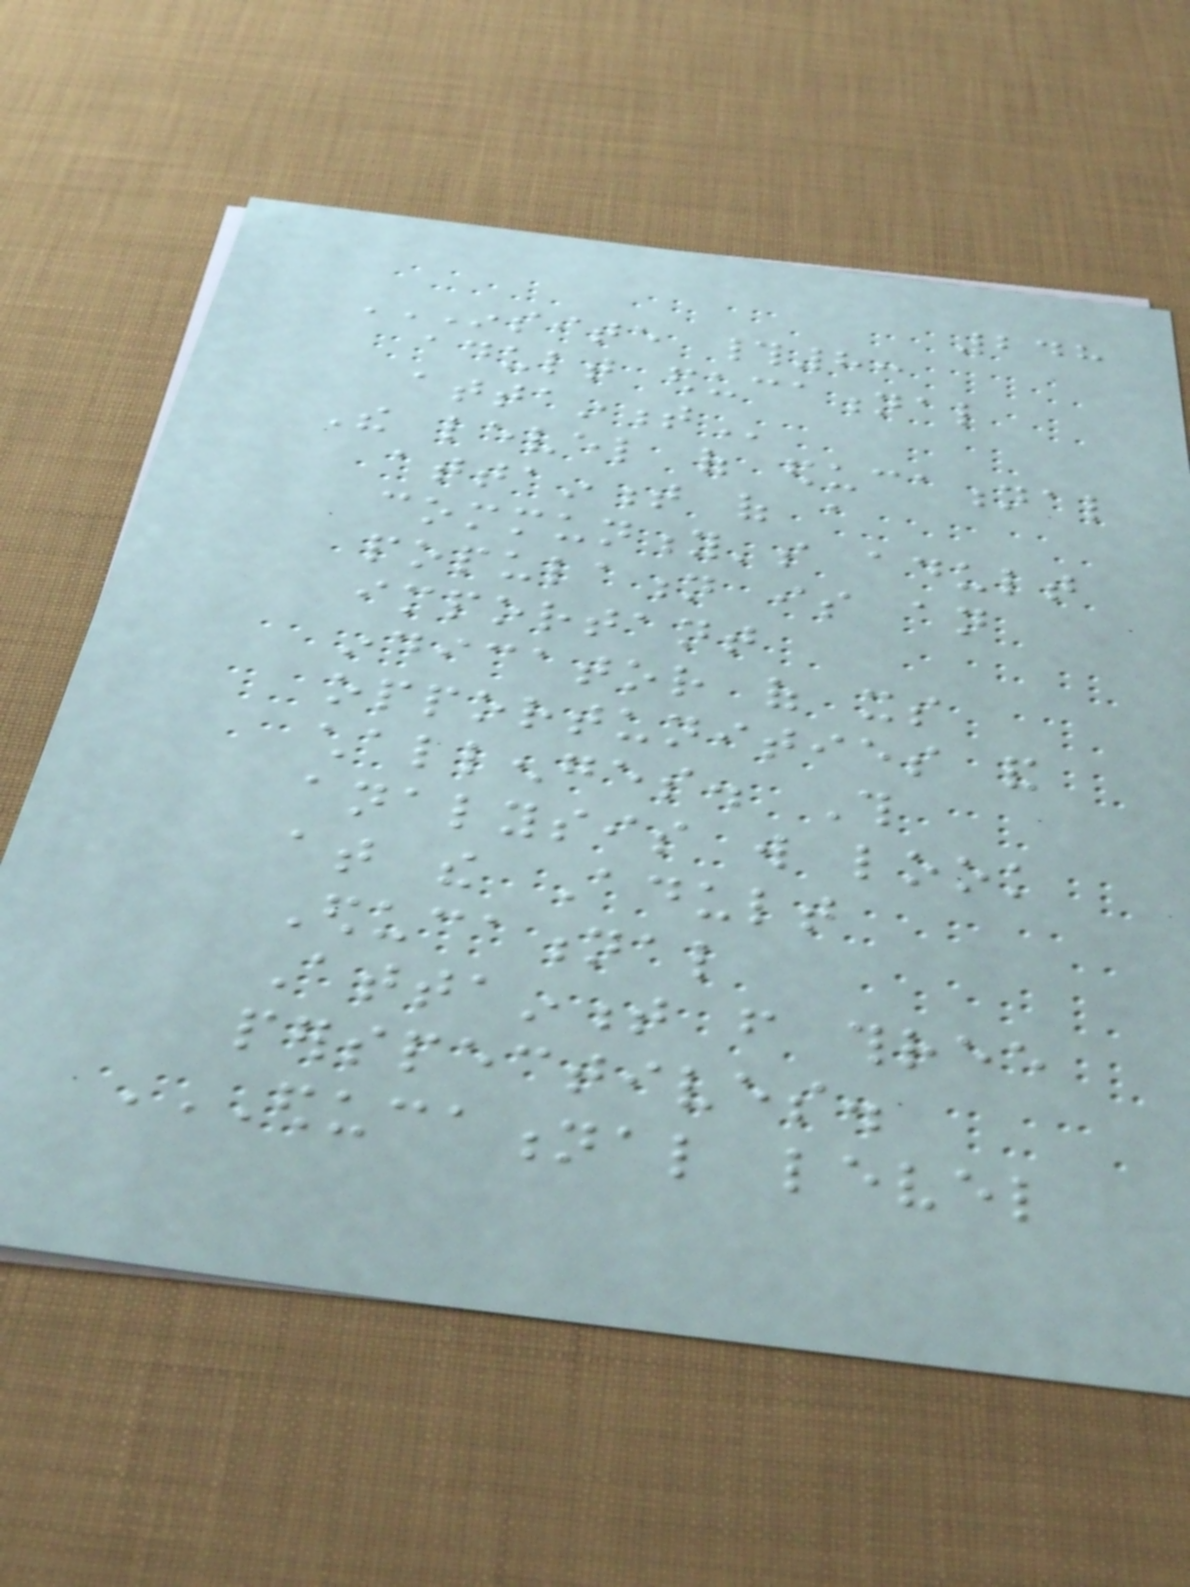248
INSITE #8:
ADULT EDUCATIONAL
ATTAINMENT
The level of educational
attainment of a
community's adult
population is an
important
indicator of its
opportunities and
challenges. This
analysis will look
at the Adult
Educational
Attainment from three
perspectives.
EDUCATIONAL LEVEL
